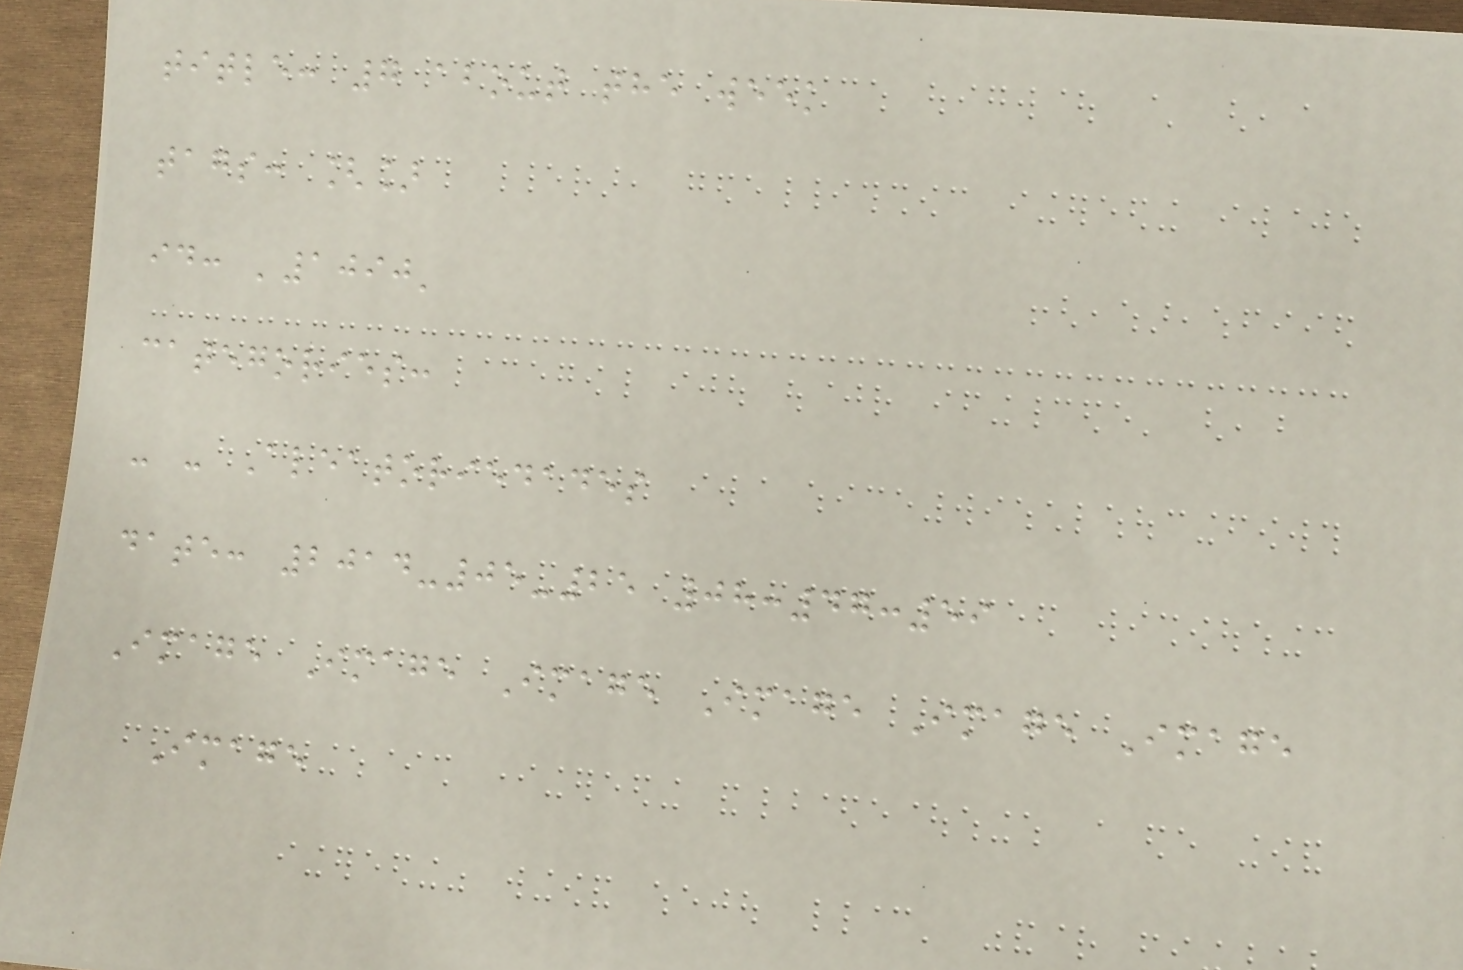title: 7 about the week
tags: []
id: '1090'
categories:
- - Aleatoriedades
date: 2014-05-25 08:47:59
Image Image Image Image Image Image
Image
